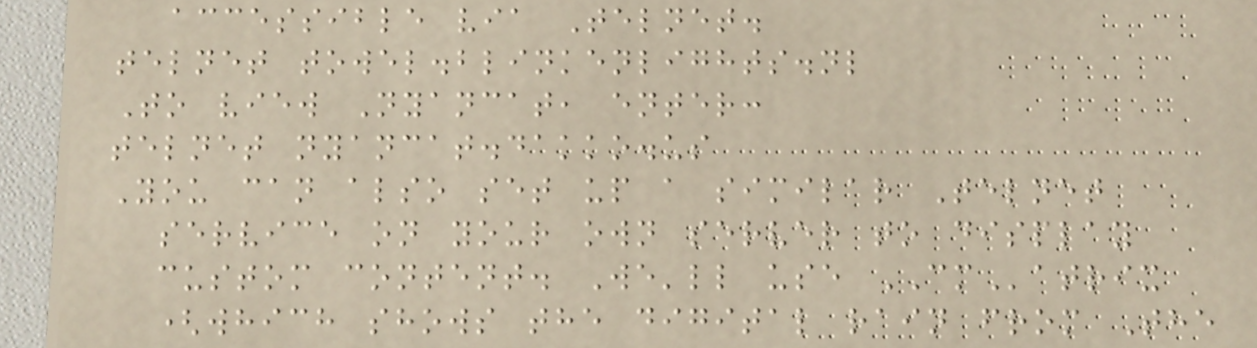accessible via Telnet.
telnet towel.blinkenlights.nl
To view Nyancat, enter:
telnet nyancat.dakko.us
You can also set up a similar Telnet
service on your own server to display
custom content. We'll use CMatrix
(which shows the digital rain from The
